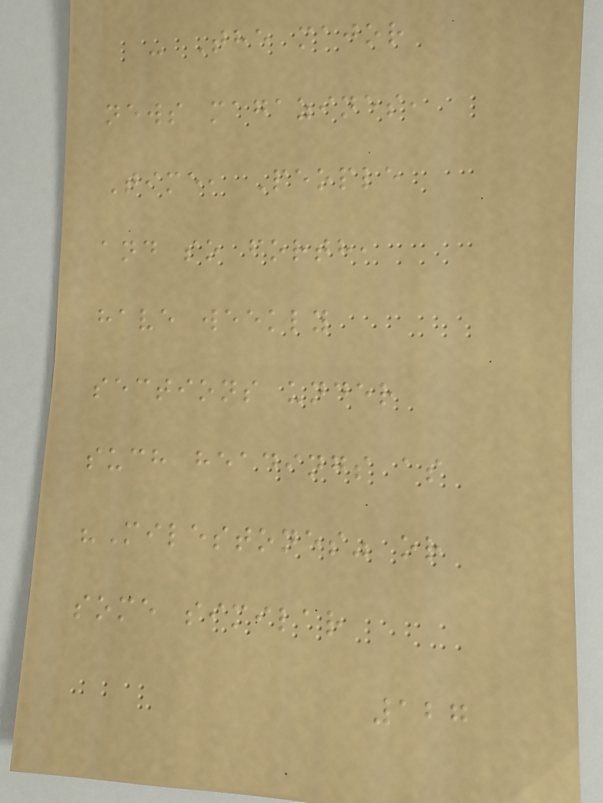- The major
news magazines,
Time, People
and so forth,
have weekly
sections under
such headings as
"Milestones" or
some similar
127
